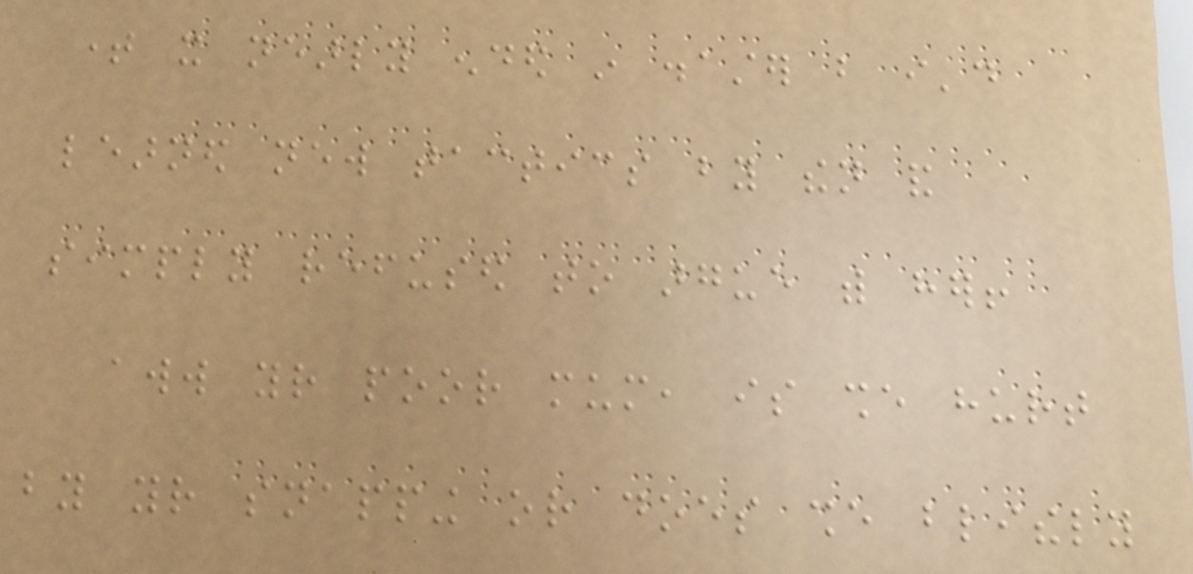time it nearly ended in disaster but i'd
learned new tactics by then and
simply refused to argue with her!
aww your poor mum, is she hurt
by your snapping or does she blithely
